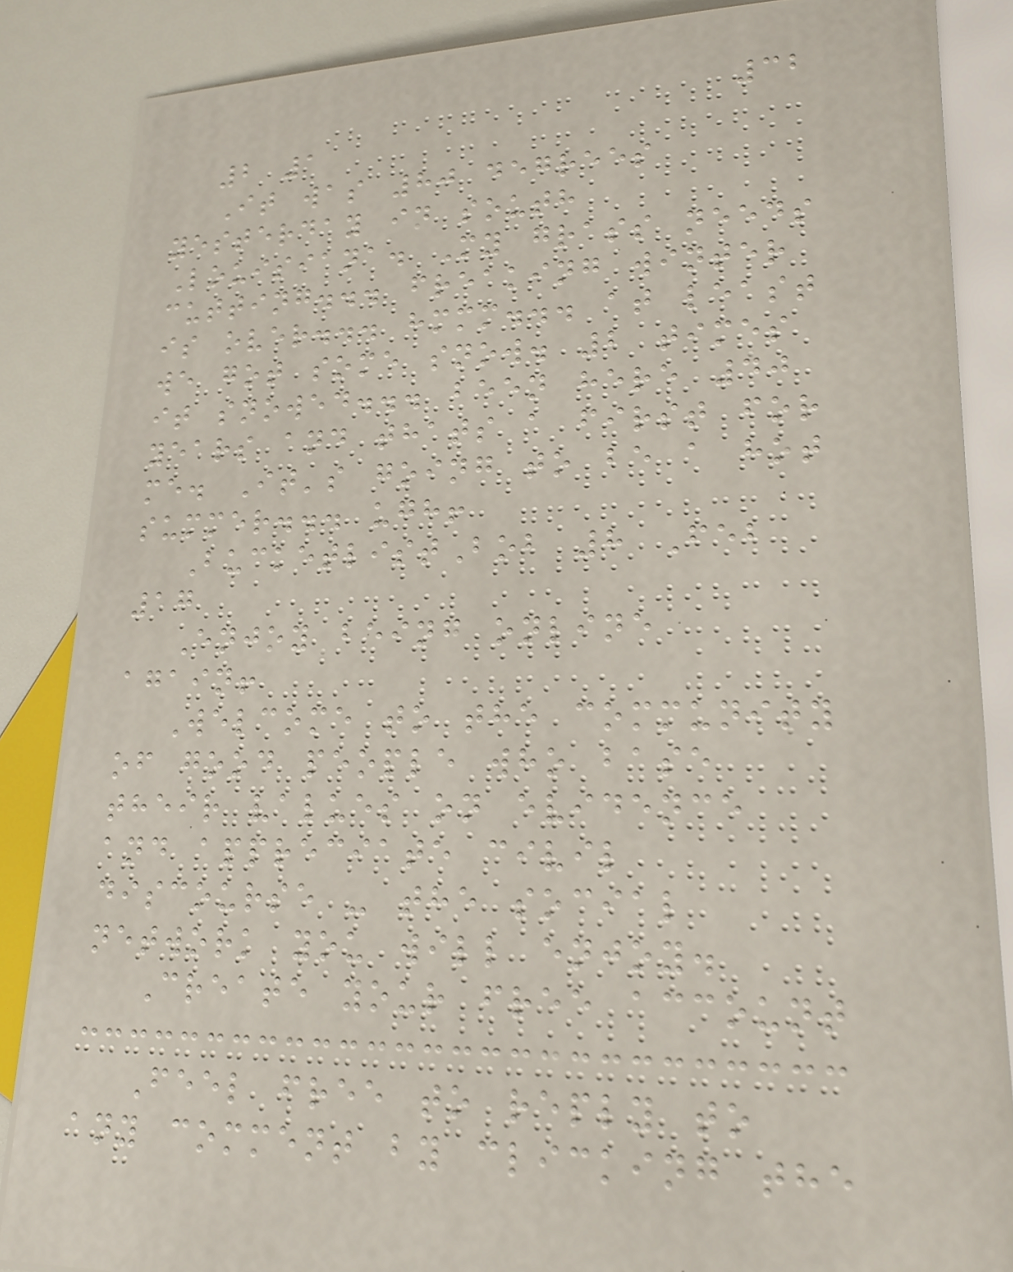32
2 1
It was 80 degrees
yesterday in south
Louisiana. My grass needs
cutting... freaking winter
is over... hmmm... at least
we got some snow. 2 times
it snowed... been here 40
years and thats a first for
me. It's going to be a hot
summer... ugh!
BucketlistBob 8 Feb
17
Enjoy being online
again!
Welcome to the community
of good people who base
their values on evidence
and appreciate civil
discourse - the social
network you will enjoy.
Create your free account
Feel free to reply to
any comment by clicking the
